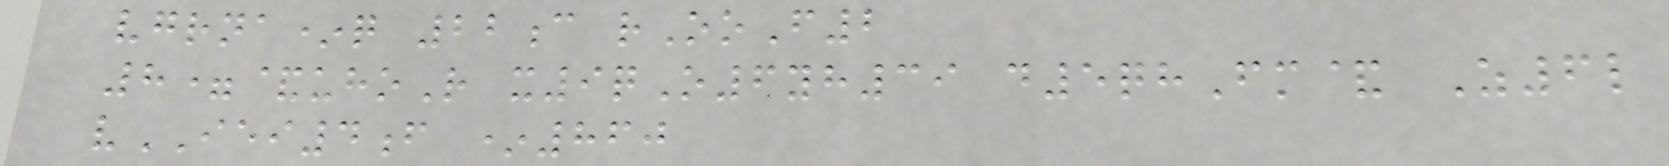vgrna*q 22c rOoF2
8=&uhoR x9qO6yh39 d5qhFm& Z6l
vIEI4f *860
